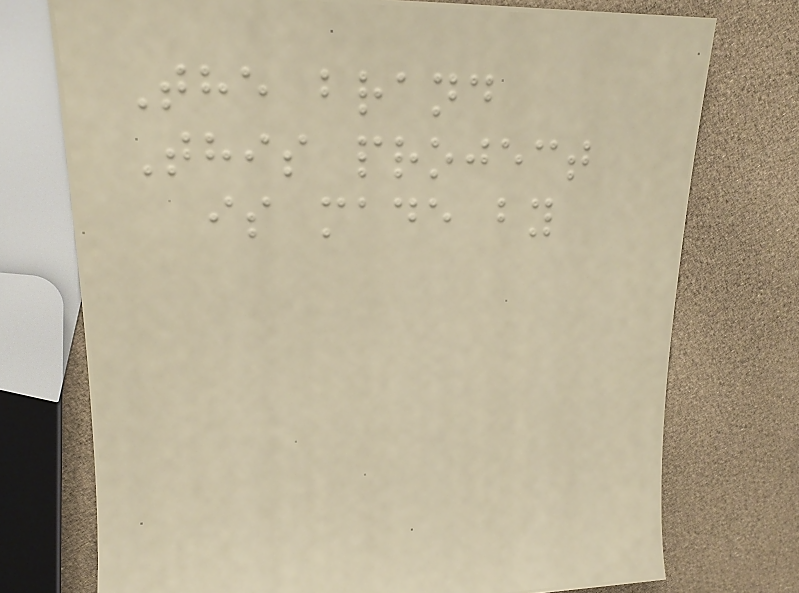The brand
This project
is made by
